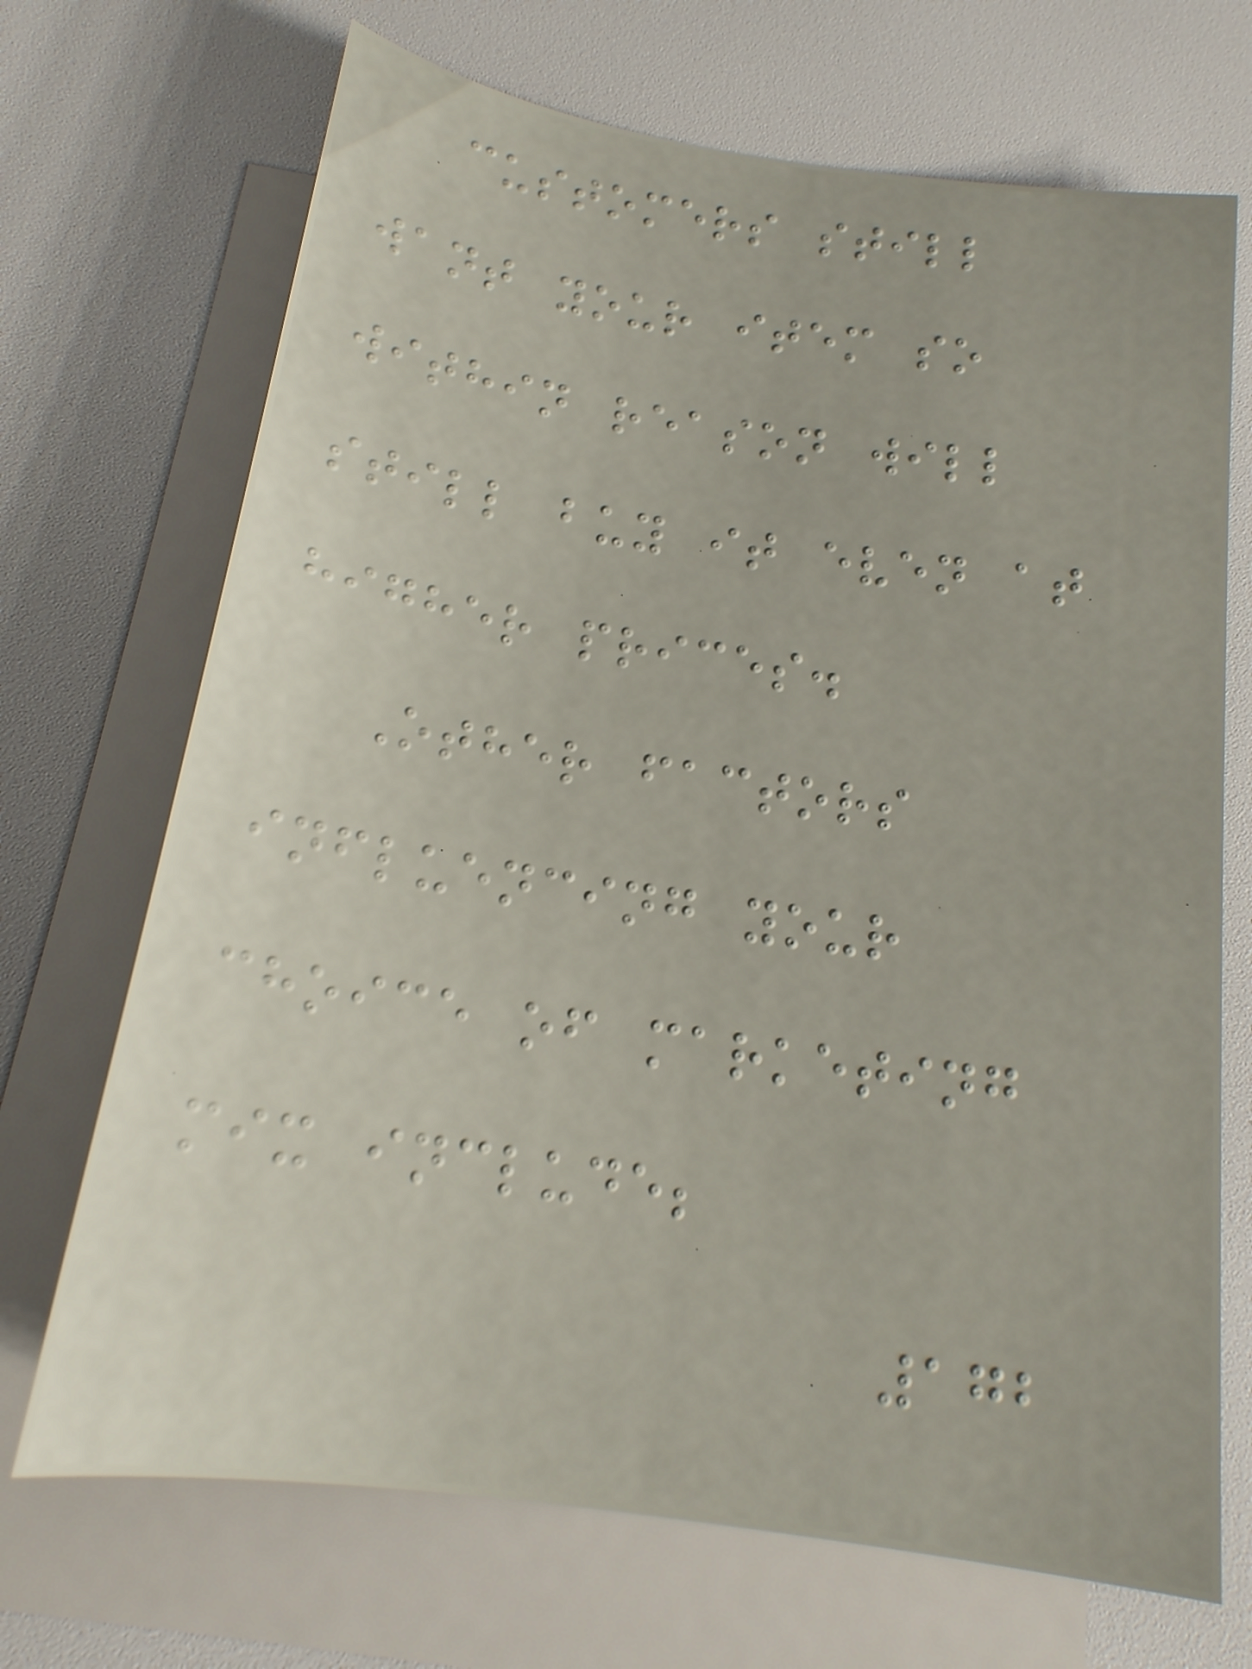customers still
want your item so
within reason will
still buy it even at
higher prices.
Other factors
influencing your
choice of marketing
mix include;
172
